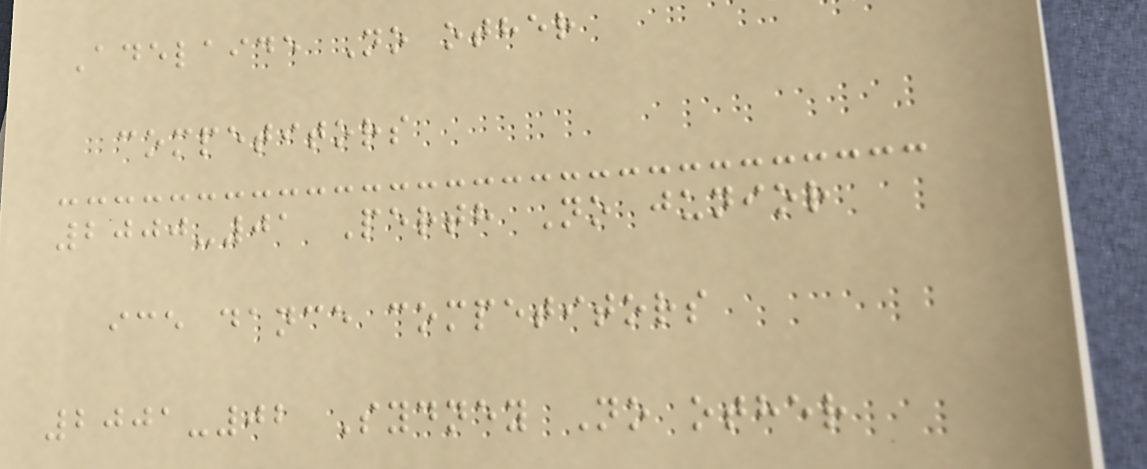Adelaide No other
competitors
2000-01 Perth No junior
ice dance competitors
2001-02 Sydney No other
